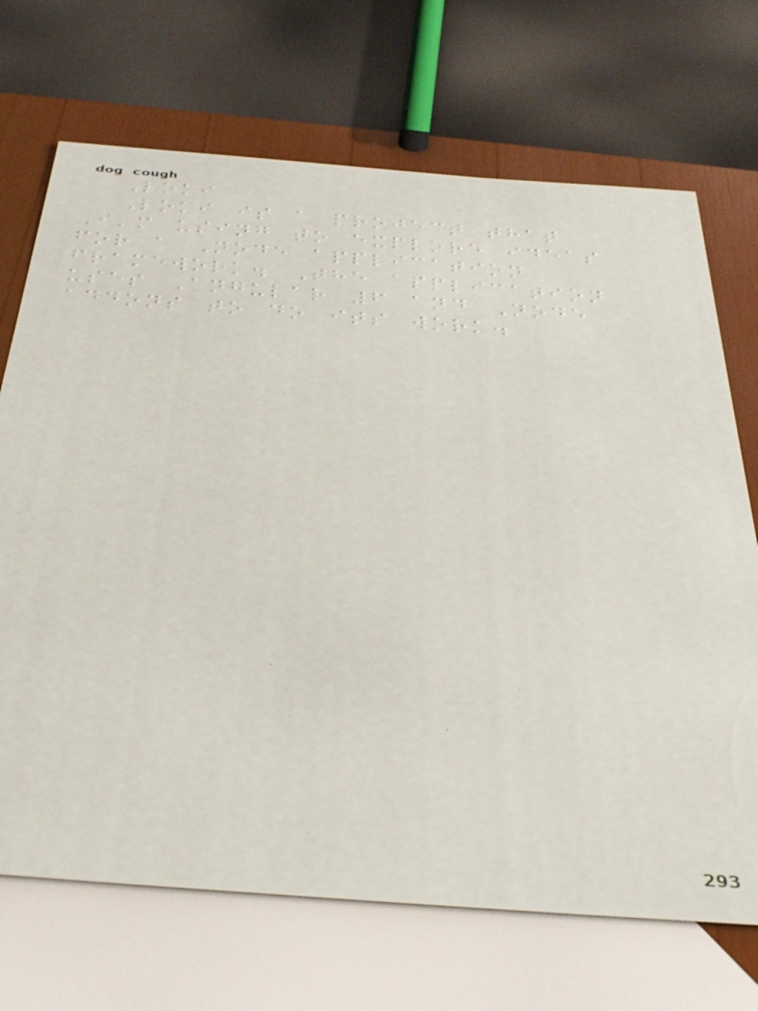Loki
Loki is a project that
I'm using to explore ideas
for a Node application
framework. The application
uses Angular 6 and Node
addons to do its work.
